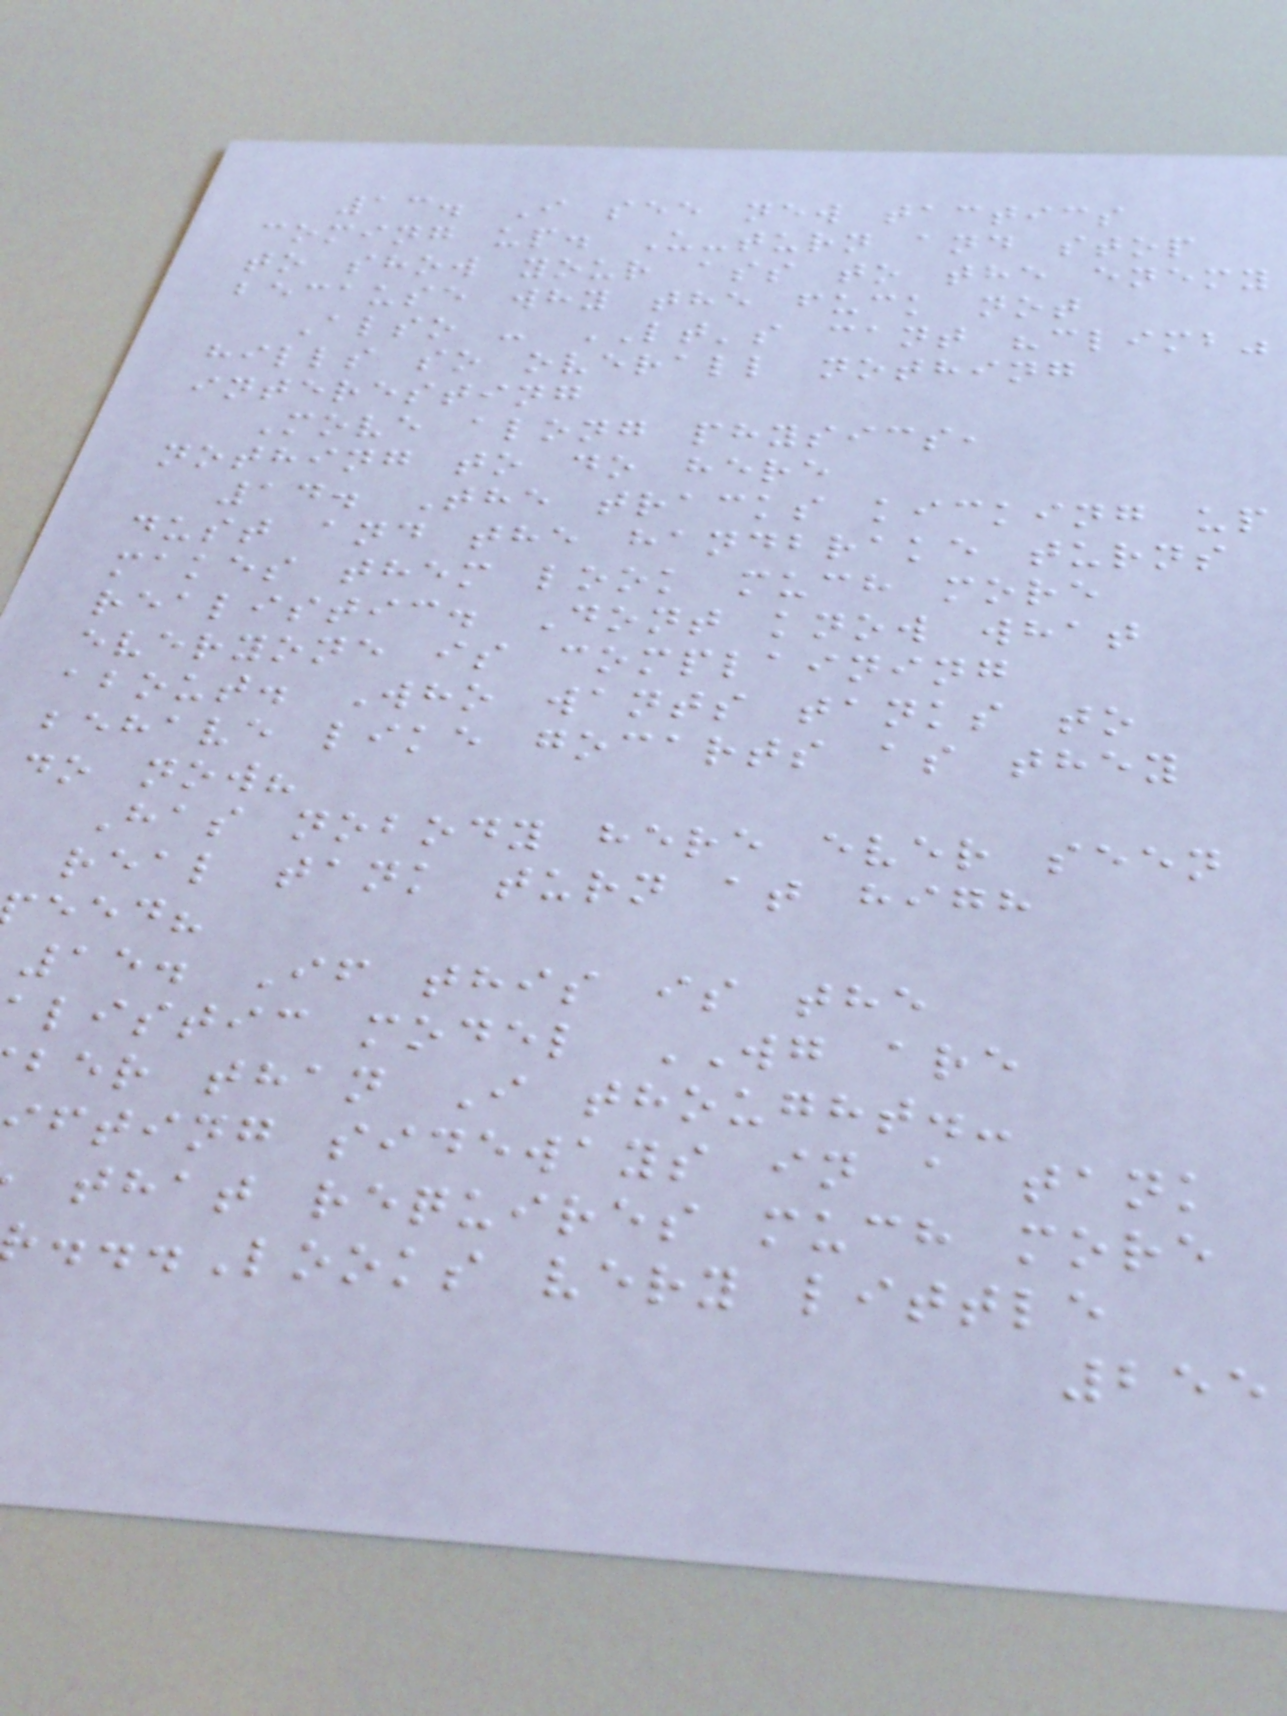13. I see new tactics
coming up. U-turn and stop
to show your ass to the enemy
because why the fuck not
Also - LT's cant "climb"
hills so overall nothing
interesting
Move along physics,
nothing to do here
14. The tracks kicking up
dust and the handbrake turns
makes them look much more
realistic. Dont know what
everyone is complaining
about. Who wants tanks to
behave like gocarts as they
do now?
Has nobody here ever seen
real tank turn at high
eed?
15. If this is the
listic model WG are
ber than I thought.-
fting sideways in a tank
that requires much more
...Looks very little
255
